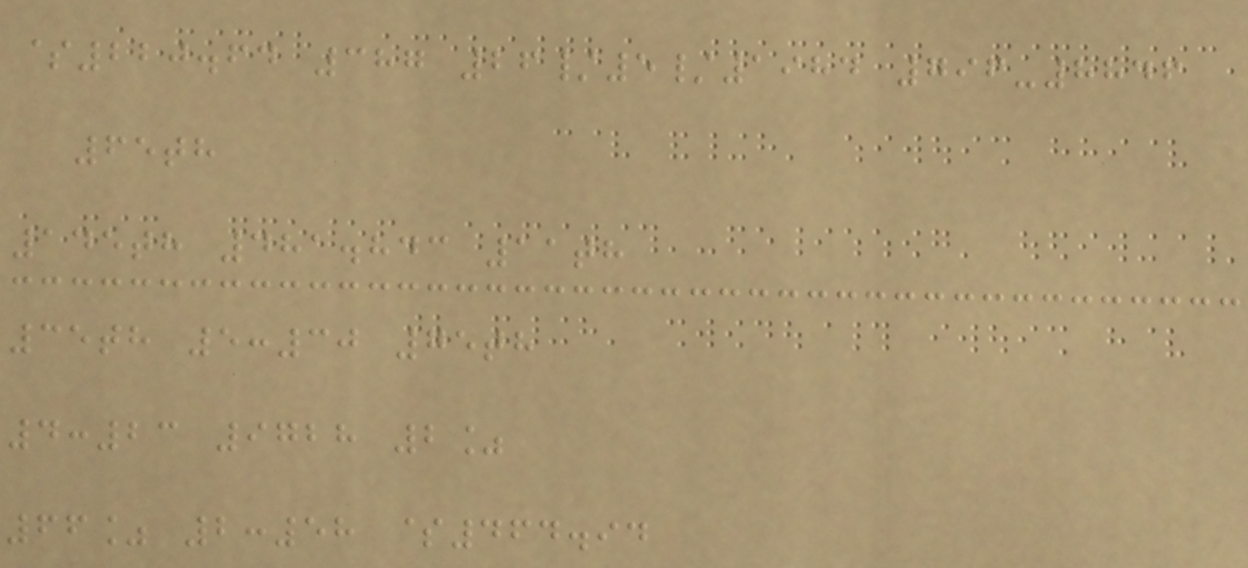$220.64 387 26/5/1984 796-8846
65th
145th 481.843 11th
35th 5:30 75th
4:23 9728 2%
66% 2:58 $464.94
